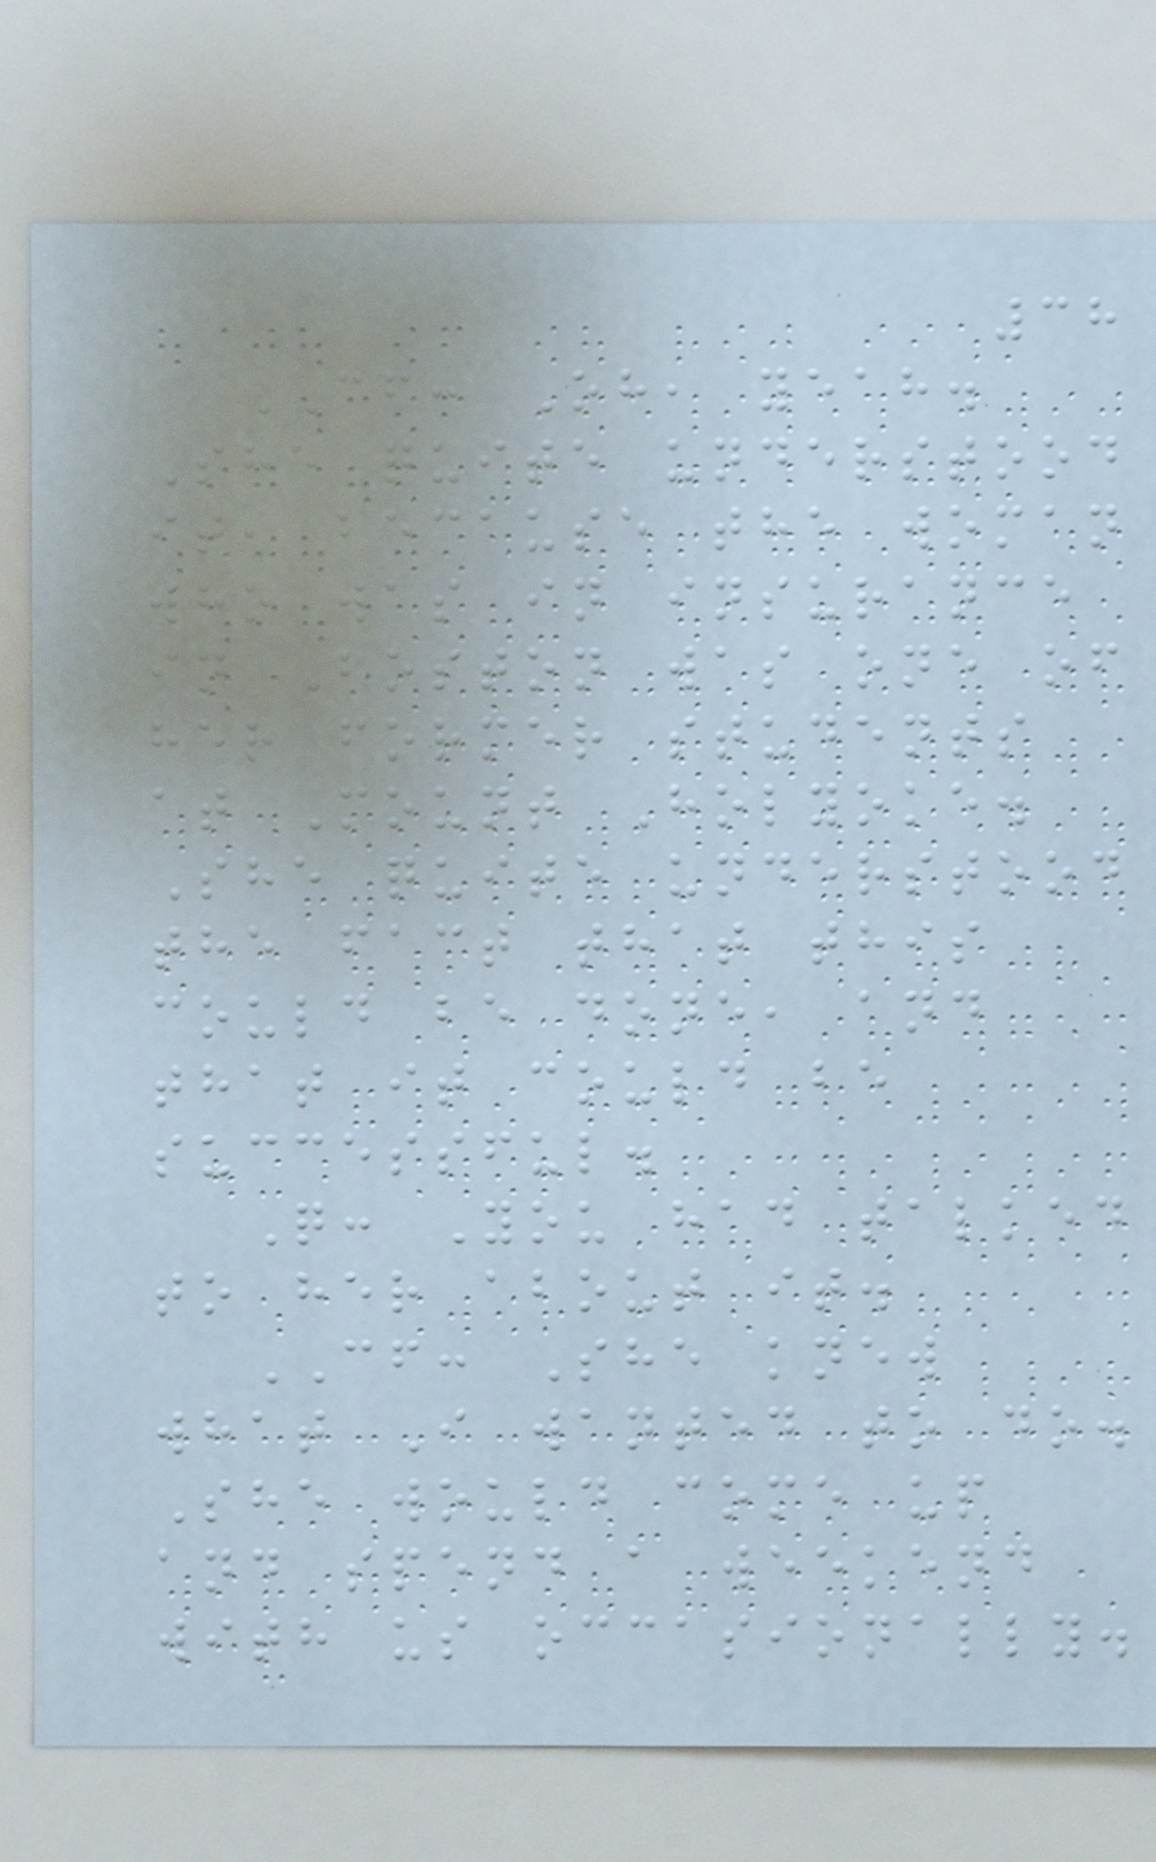38
CF: Oh, yeah.
She quite understood
it, because the woman
who was in insurance
in Boston was one of
her former students
at Mount Holyoke.
She quite understood
the fact that this
could be done, and
that it could be
successful.
Q: You had talked
to her about it.
CF: She knew
what I wanted to do.
She would come up
and spend a weekend
with us occasionally.
